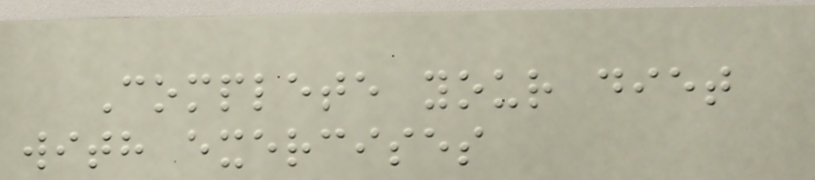Complete your diet
with exercises
